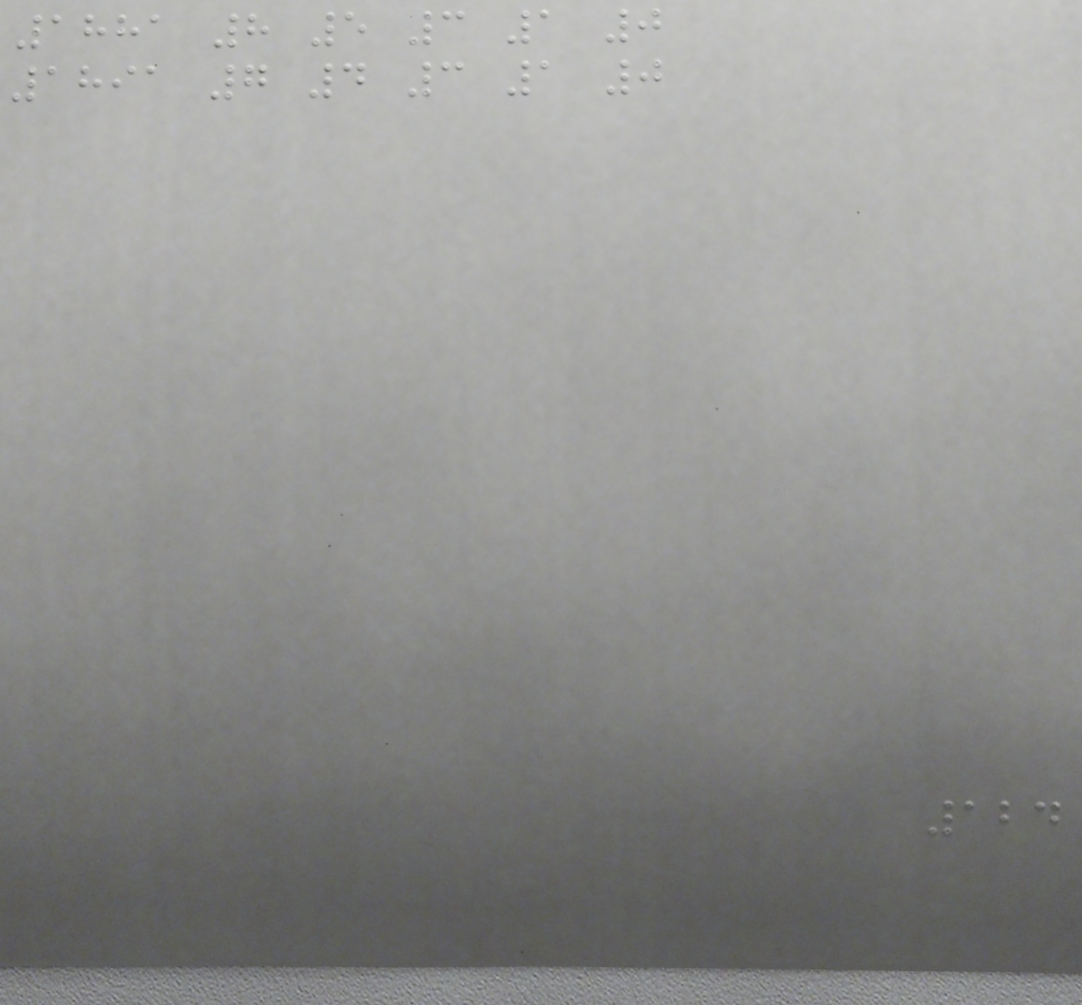1881 8 5 3 1 0
1891 7 4 3 1 0
124
